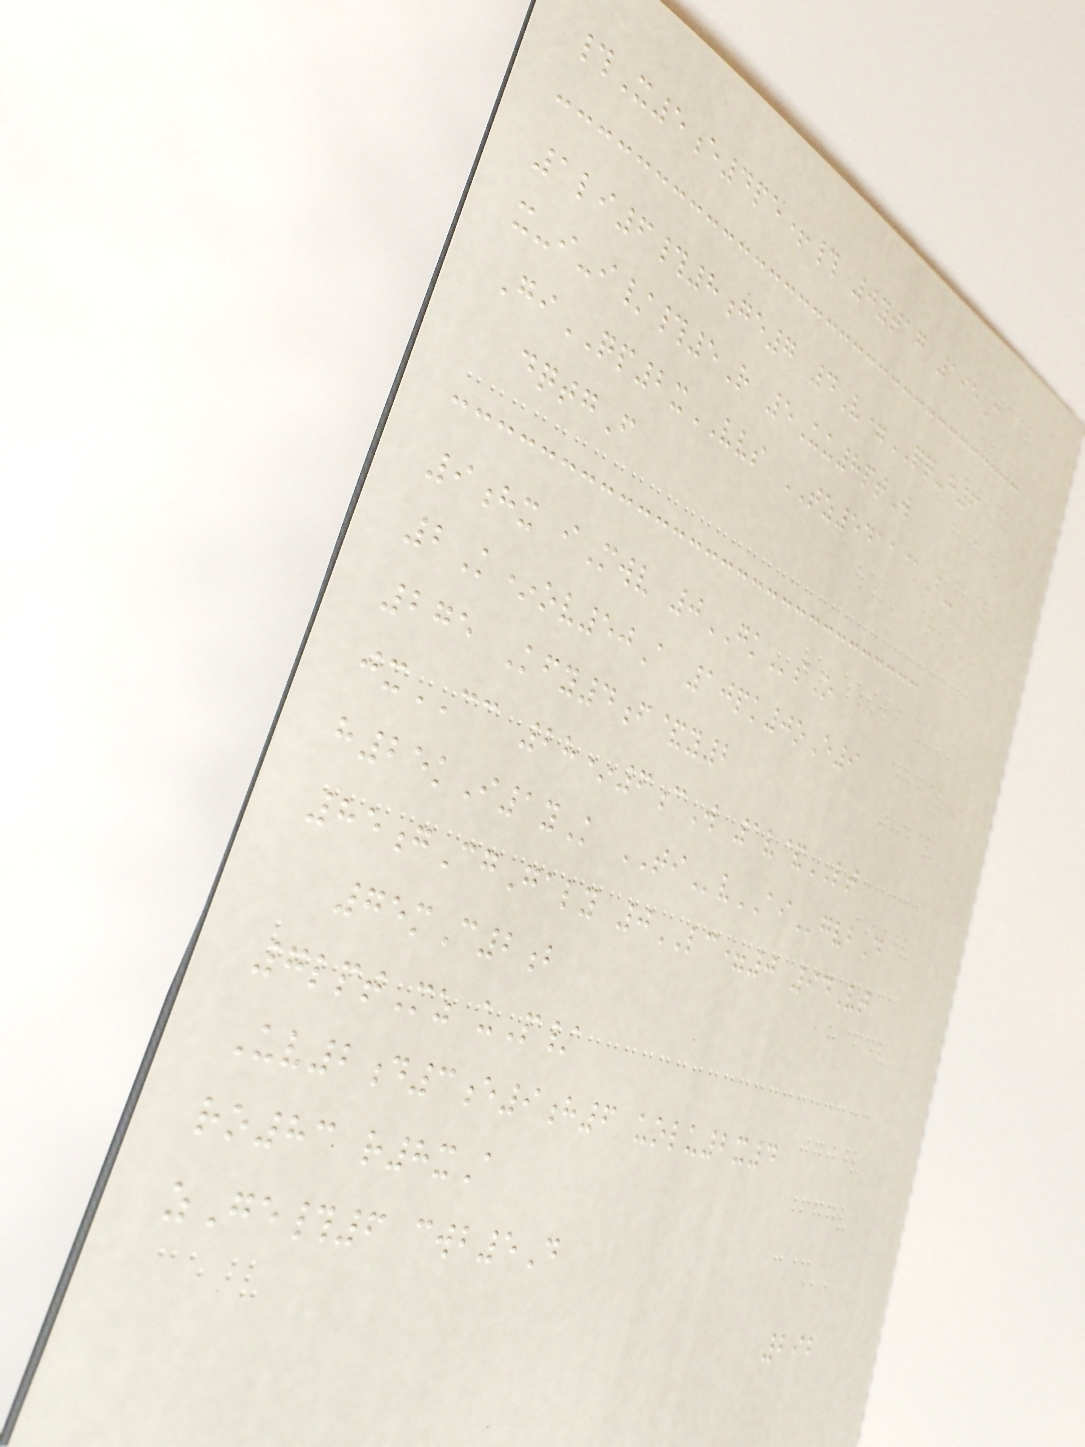#X5e4pe+# 0ytag 195C
1li6#8ge7 4V=QQ-h6
x-i-i/#5R 5Uu8ptW
GiQP2xVVS TZ5411@B-
dqtgF
9hx iMwv 0GKsO
2K*ov50A 10pk0oE9
275 Kfy4f&y2
jxCC 28*6cW 1v&LT
h25kI1yK TIvAIgvbD
85gCgGaly 0LC=0 94Vt
75mC2b
7lptMz uP/
Uv2d3e9h6 uolu2x4
ro83 r8xA
zGe#6 cwb5D
292
